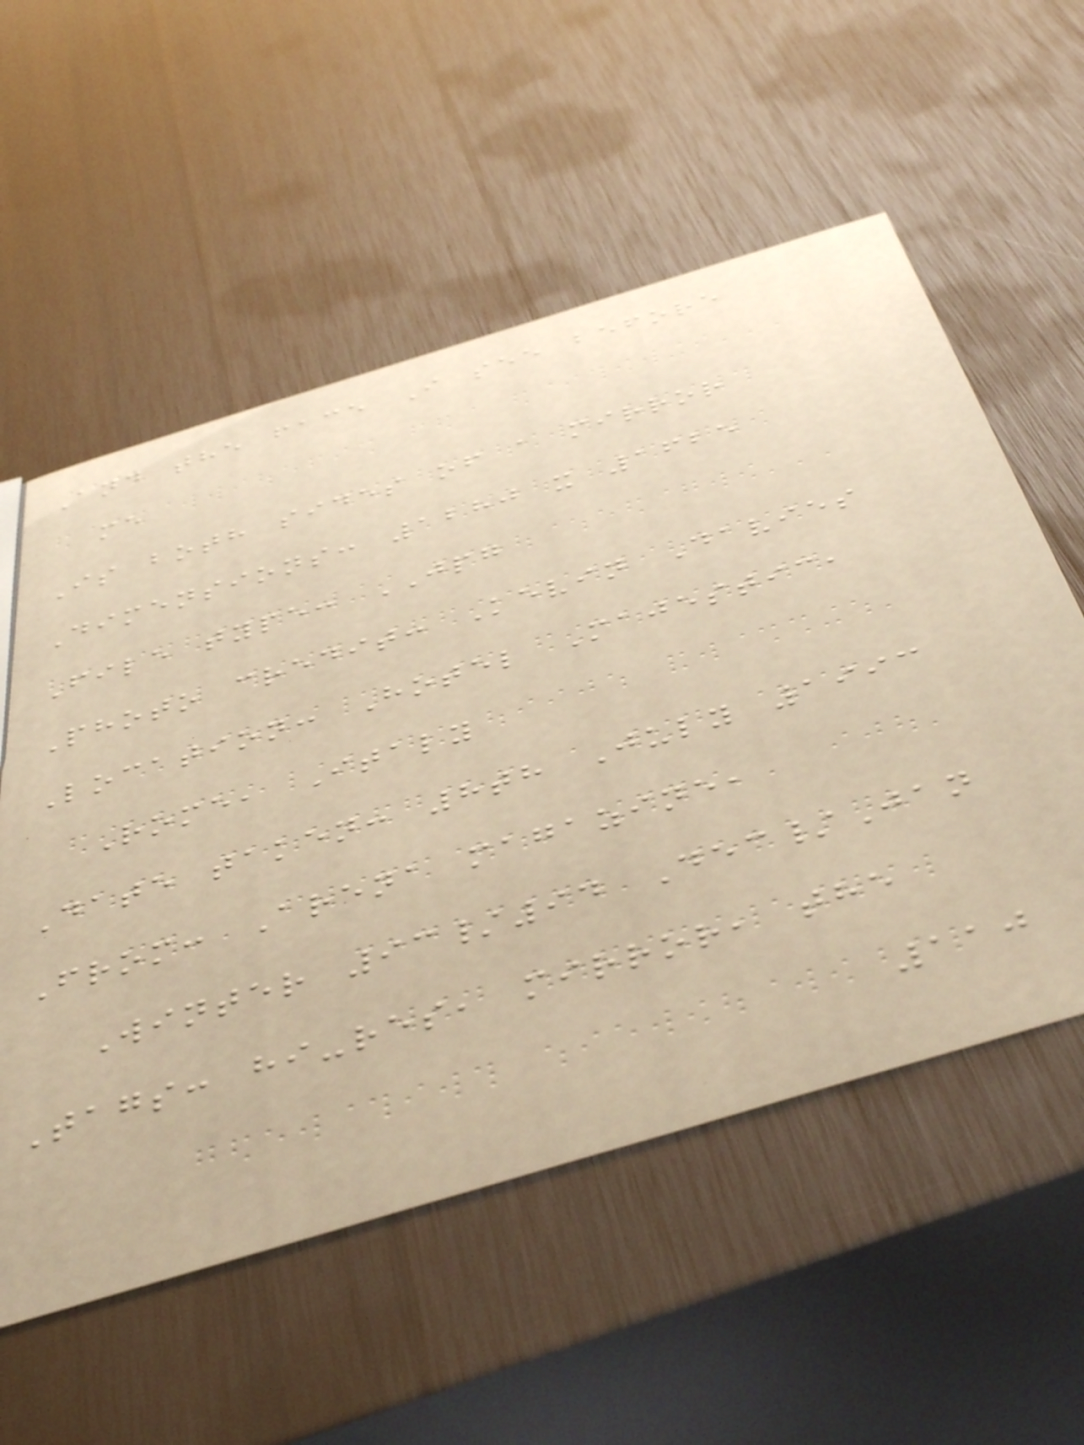And the face I see before
me
Is both sides of a mirror
Dimensions: 1280 x 1625
File type: JPG
Photo credit: Kevin Davies
Location: Hotel Majestic,
Rome, Italy
Date taken: 8th July 1993
From: Arena magazine,
Winter 93/94 Dec/Jan
Tags: hi-res, mirror, the
110
